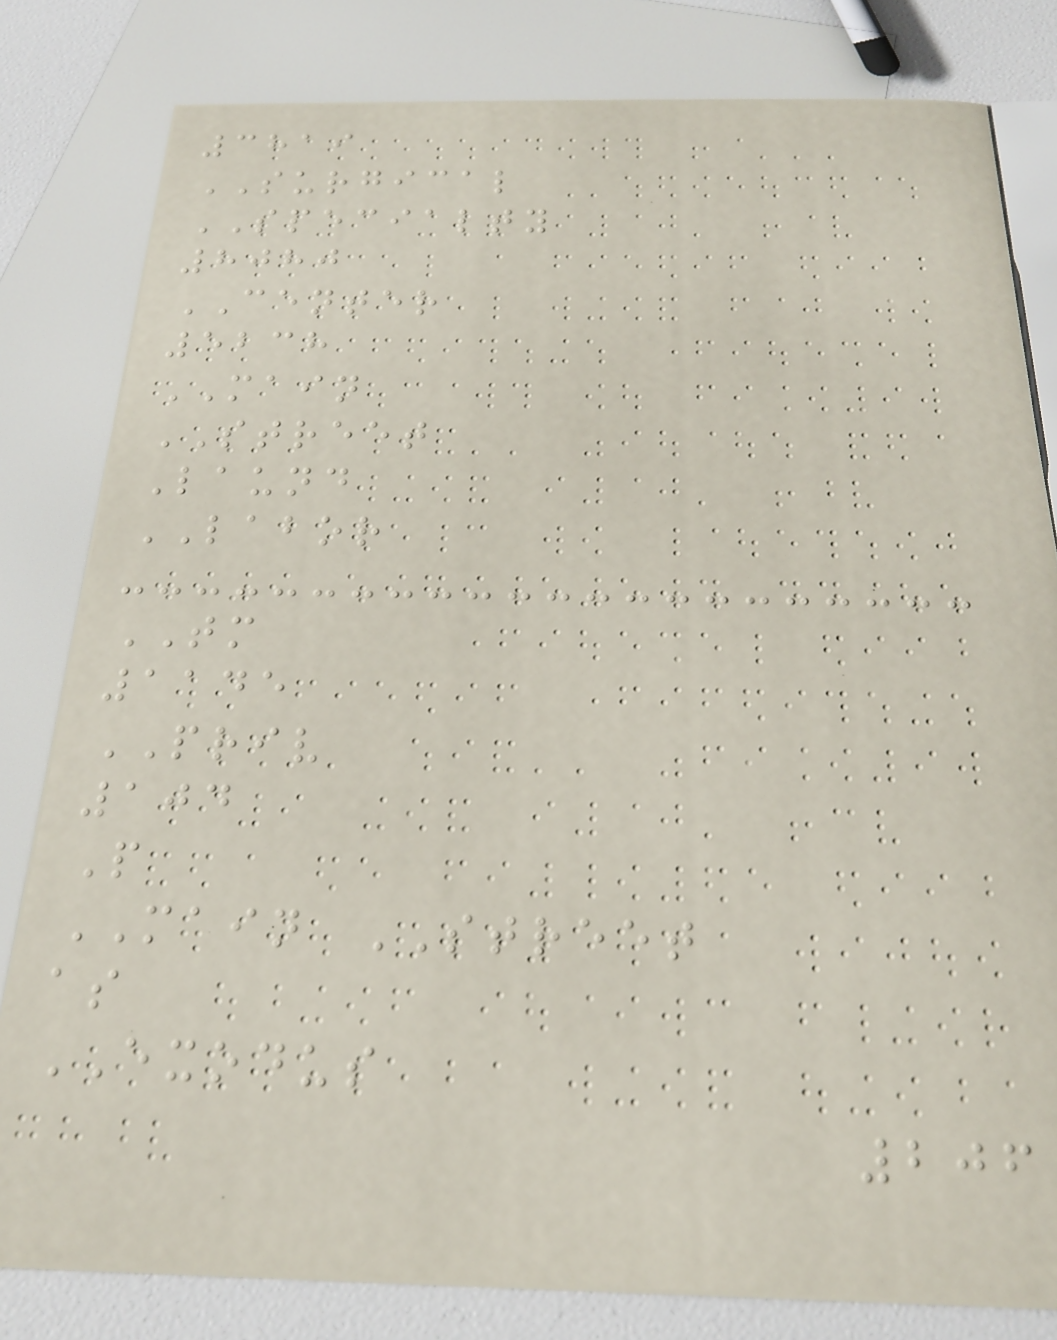3819
SURGICAL
SPECIALTY
8080
CENTER
5238
MAIN
STREET
Laund
LABOR
TM
1145
PRIV
104
P
MAIN STREET
as
EXODUS
206
